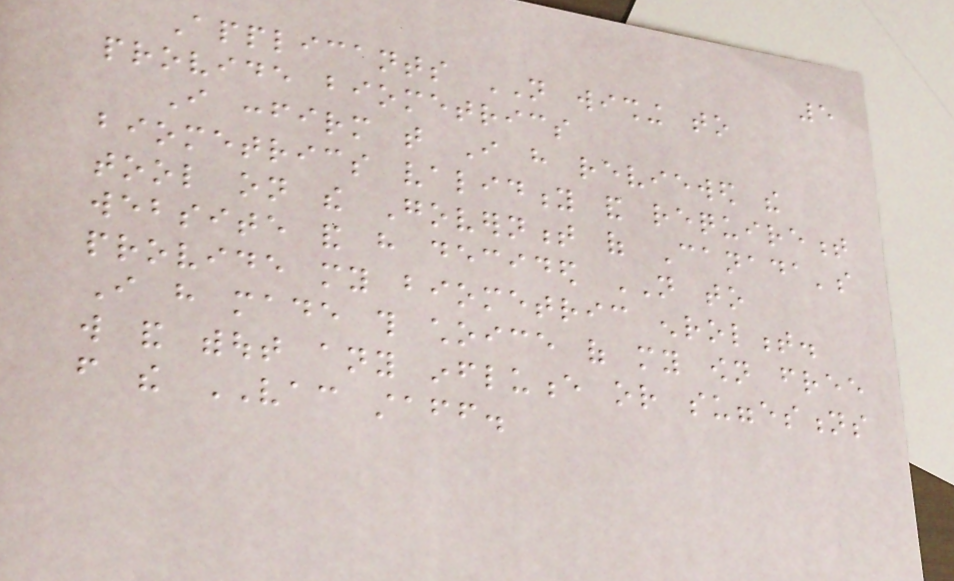5
Applicants NOT wishing to
provide biometrics
I confirm that I have reviewed the
biometrics validity and requirement
tool on the Government of Canada's
website and have decided NOT to
provide my biometric enrolment.
I have made this choice of my own free
will and without any influence or suggestions
from the VAC staff.
